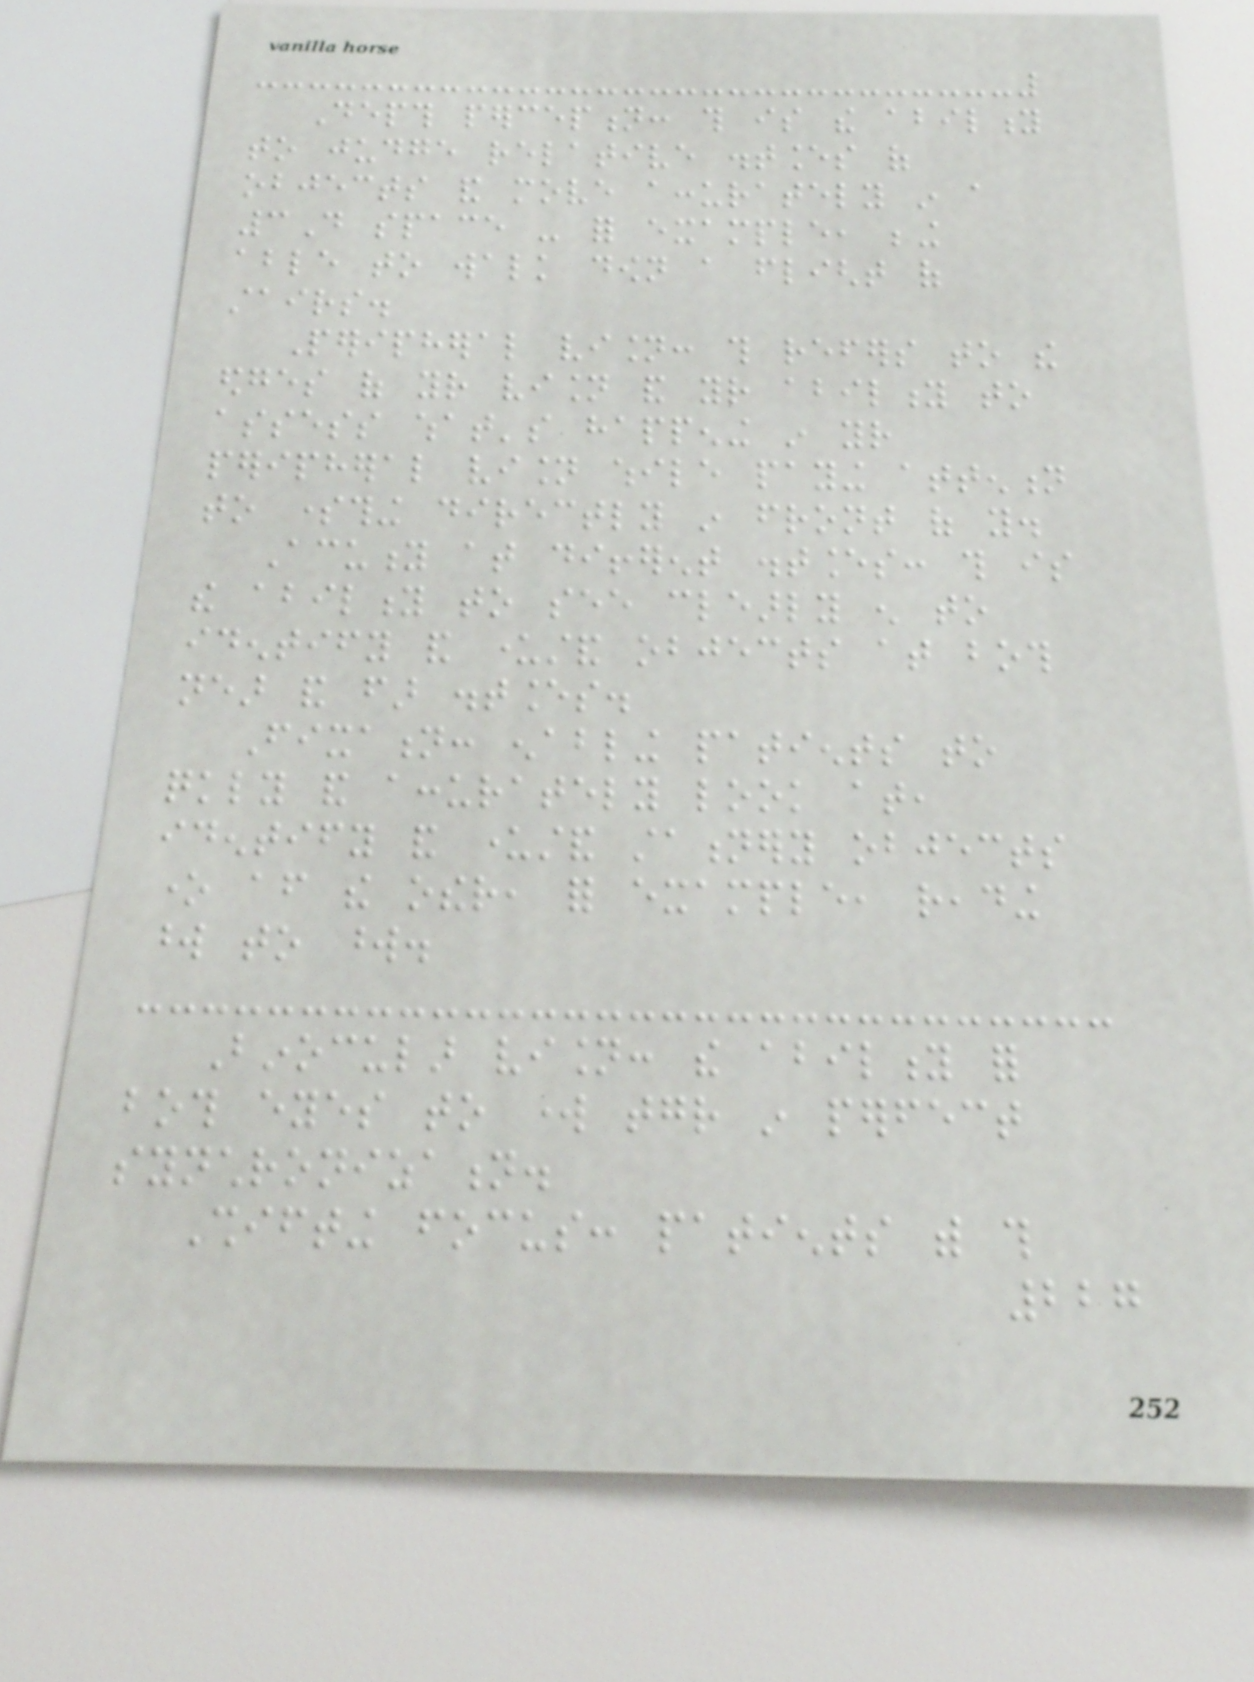Depth perception: this is the ability
to judge relative distances of
objects and move accurately in a
3D space - for example, being
able to walk down a flight of
stairs.
Peripheral vision: this refers to the
edges of your vision and your ability to
assess what's happening in your
peripheral vision while paying attention
to something directly in front of you.
Acuity at different distances: this is
the ability to see clearly enough to
identify and understand objects at both
near and far distances.
Fixation: enabling patients to
quickly and accurately look at,
identify and understand stationery objects
one after the other, for example, reading
word to word.
Binocular vision: the ability for
both eyes to work together in perfect
synchronization.
Shifting focus: patients with this
227
